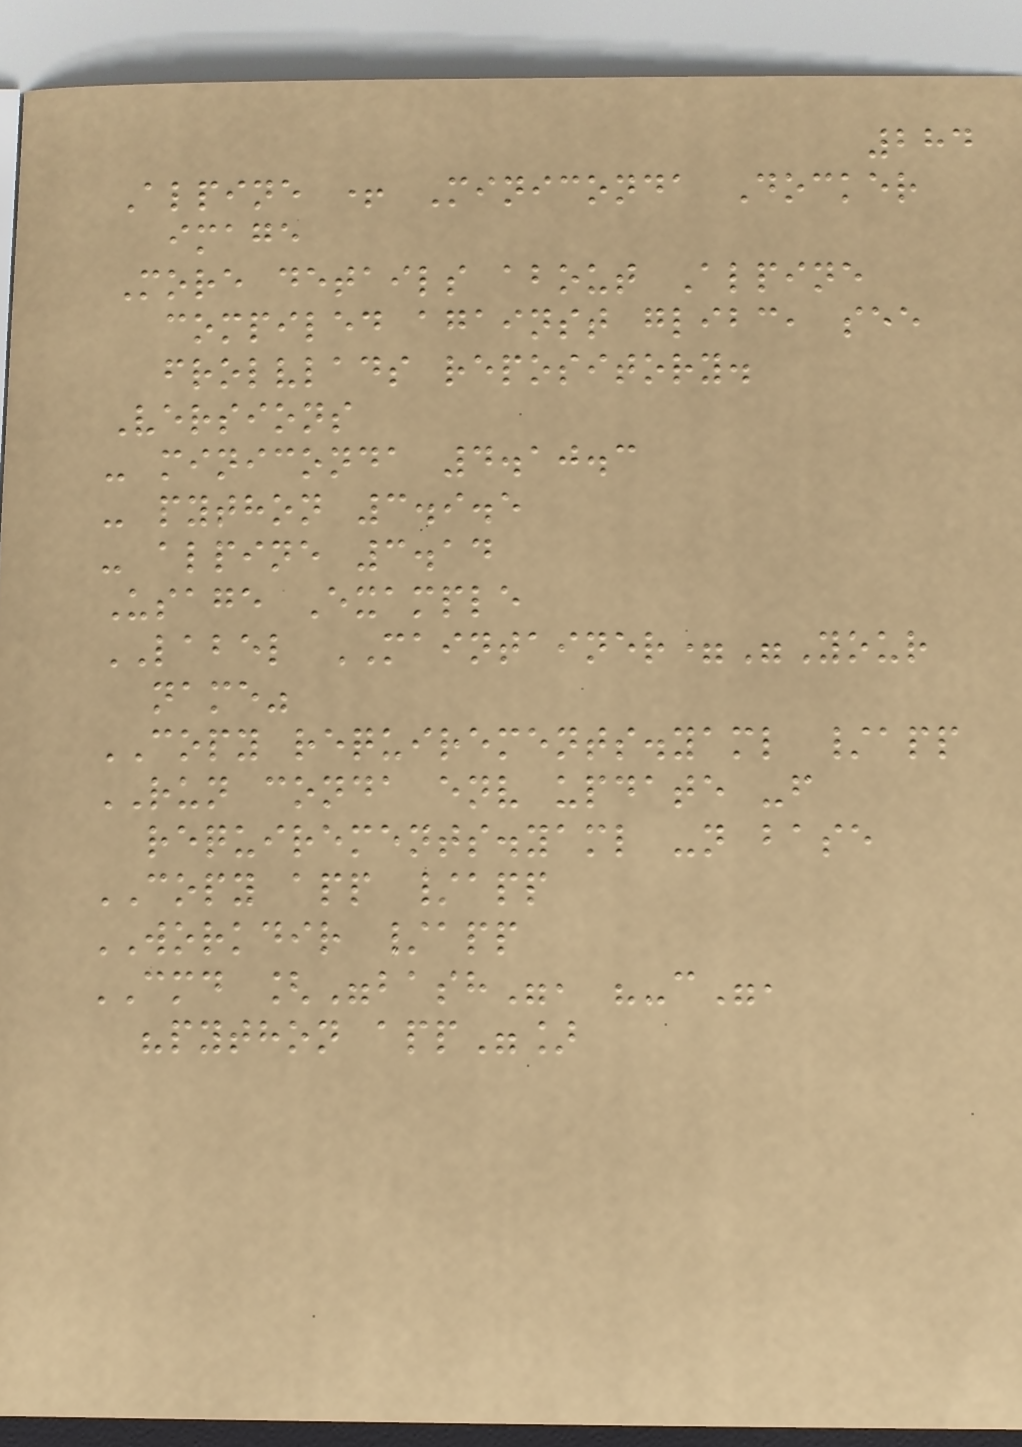284
Alpine + Miniconda Docker
image
More details about Alpine
compiled against glibc, see
frolvlads repository.
Versions
- miniconda 4.10.3
- python 3.9.5
- alpine 3.14
Usage Example
LABEL MAINTAINER="Your
name"
COPY requirements.yaml /app
RUN conda env update -f
requirements.yaml -n base
COPY app /app
WORKDIR /app
CMD ["bash", "-c",
"python app"]
